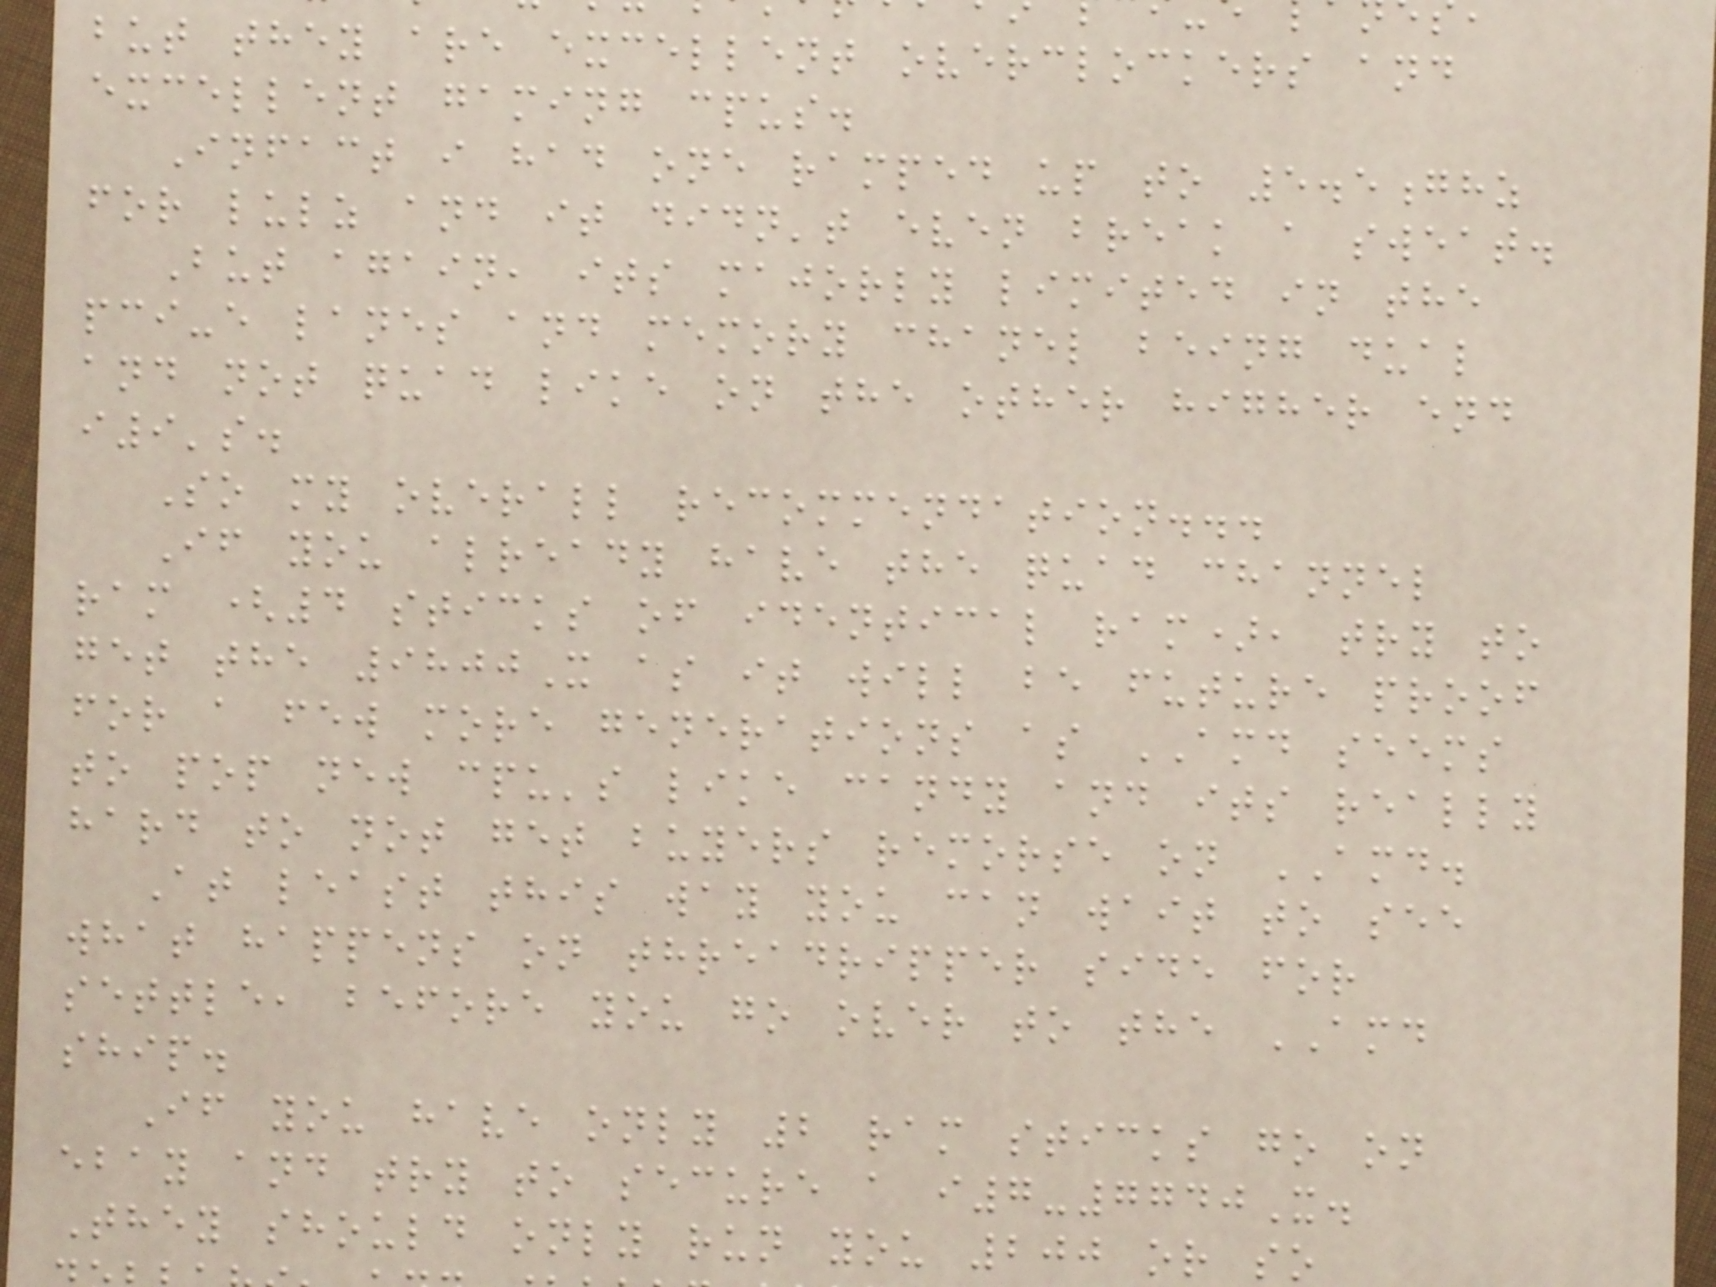but they are excellent overclockers and
excellent gaming cpus.
Infact i had one ramped up to 5.5ghz
for lulz and it didn't even break a sweat.
But again, its majorly limited in the
pci-e lanes and memory chanel being dual
and not quad like on the other higher end
i9's.
So my overall recommendation...
If you already have the quad channel
ram (4 sticks of identical ram), try to
get the 9800X as it will be future proof
for a few more generations as AMD seems
to pop new cpu's like candy and its really
hard to not get buyers remorse on AMD.
At least this way you can wait to see
what happens on threadripper side for
settle, before you go over to the AMD
ship.
If you have only 2 ram sticks go on
ebay and try to secure a i7-7740X.
They should only run you 200 or so
